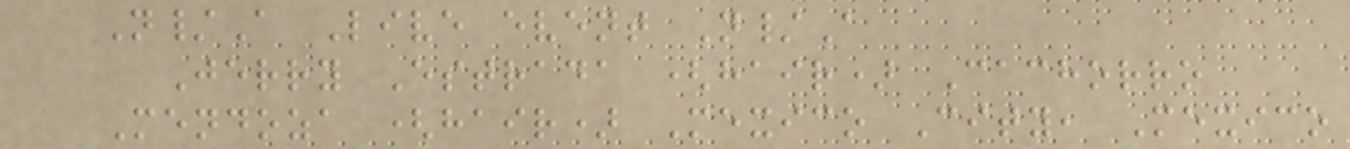N/A Live event N/A
Jerry Estrada (hair) Cachorro
Mendoza (hair) Mexico City, Mexico
